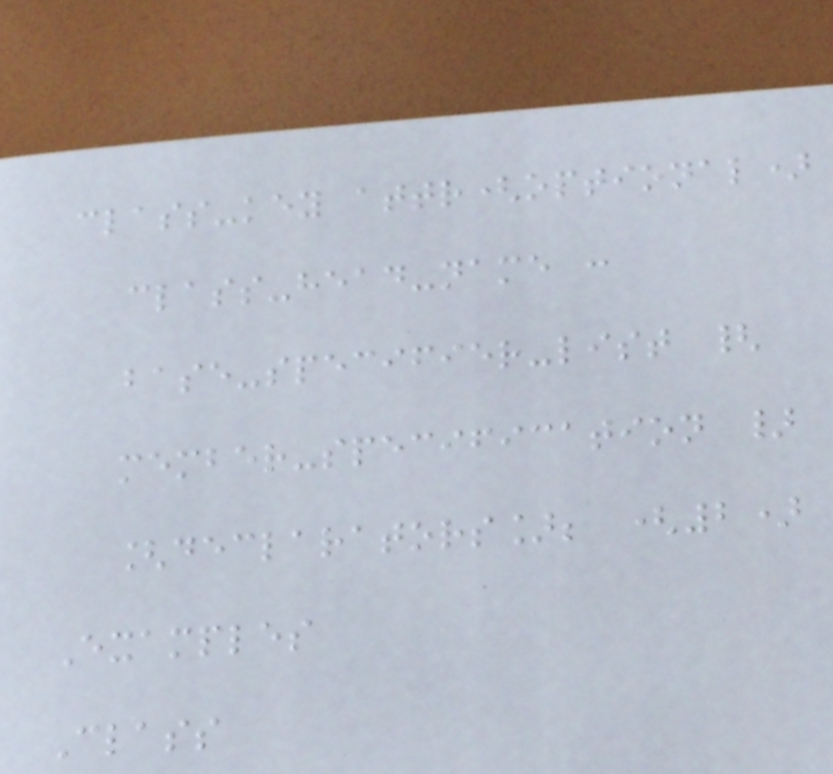class-key attr(optional)
class-head-name :
base-specifier-list {
member-specification }
[declarators]; (2)
Examples
Class
